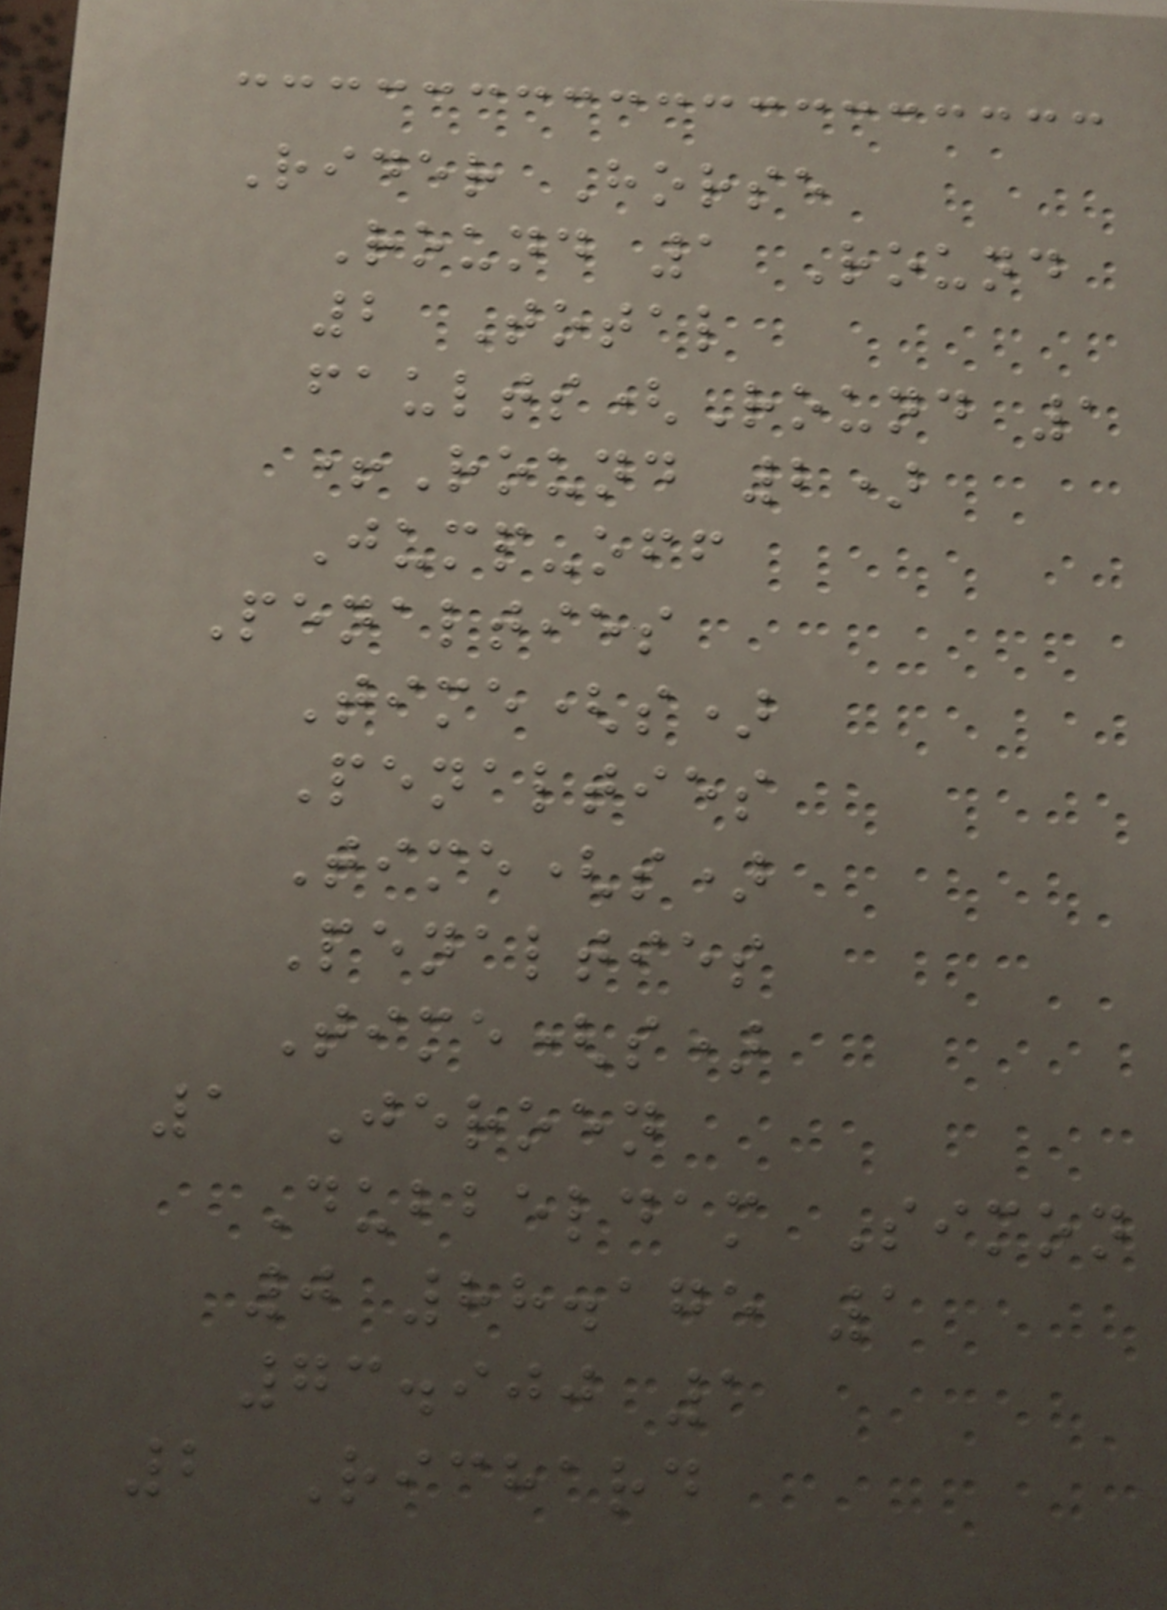Rider Horse
Round 1 Round
2 Total
faults(Round 1
+Round 2)
Jump-off
Penalties
Time(s)
Penalties
Time(s)
Penalties
Time(s)
1 Jeroen
Dubbeldam Simon
0 88.175 1
73.900 1
2 Richard
